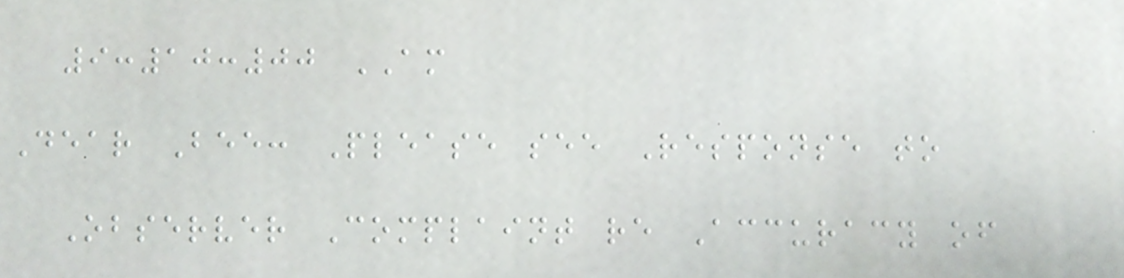9:10:00 AM
Dear Bee: Please see Response to
Observer Complaint re Accuracy of
